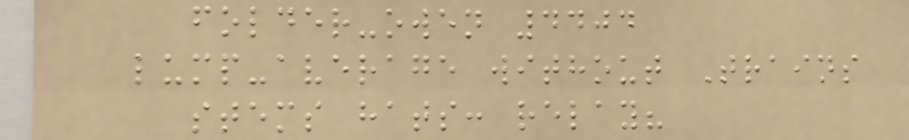folder-owen 4404
lump-average without Trains
stems hats: relay?
